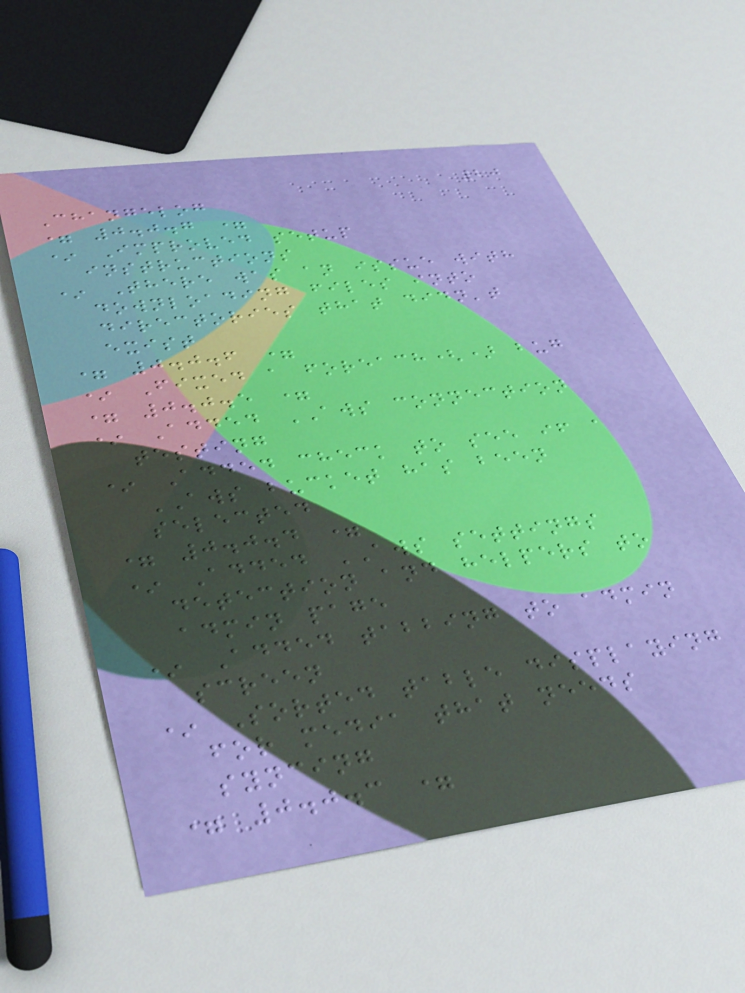20
Changelog
= 0.0.7 =
* Improved setup
instructions
* There was an issue with
downloading files into
directories that didn't
exist
= 0.0.6 =
* Fixed a foreach() bug
= 0.0.5 =
* Added AWS connection
testing
* Added check to see if a
AWS bucket has been
selected
= 0.0.4 =
* Added AWS settings
detection and helpers to
admin page
* Added tabbing to admin
screen
* Sorted table displaying
for media that needs
syncing
= 0.0.3 =
